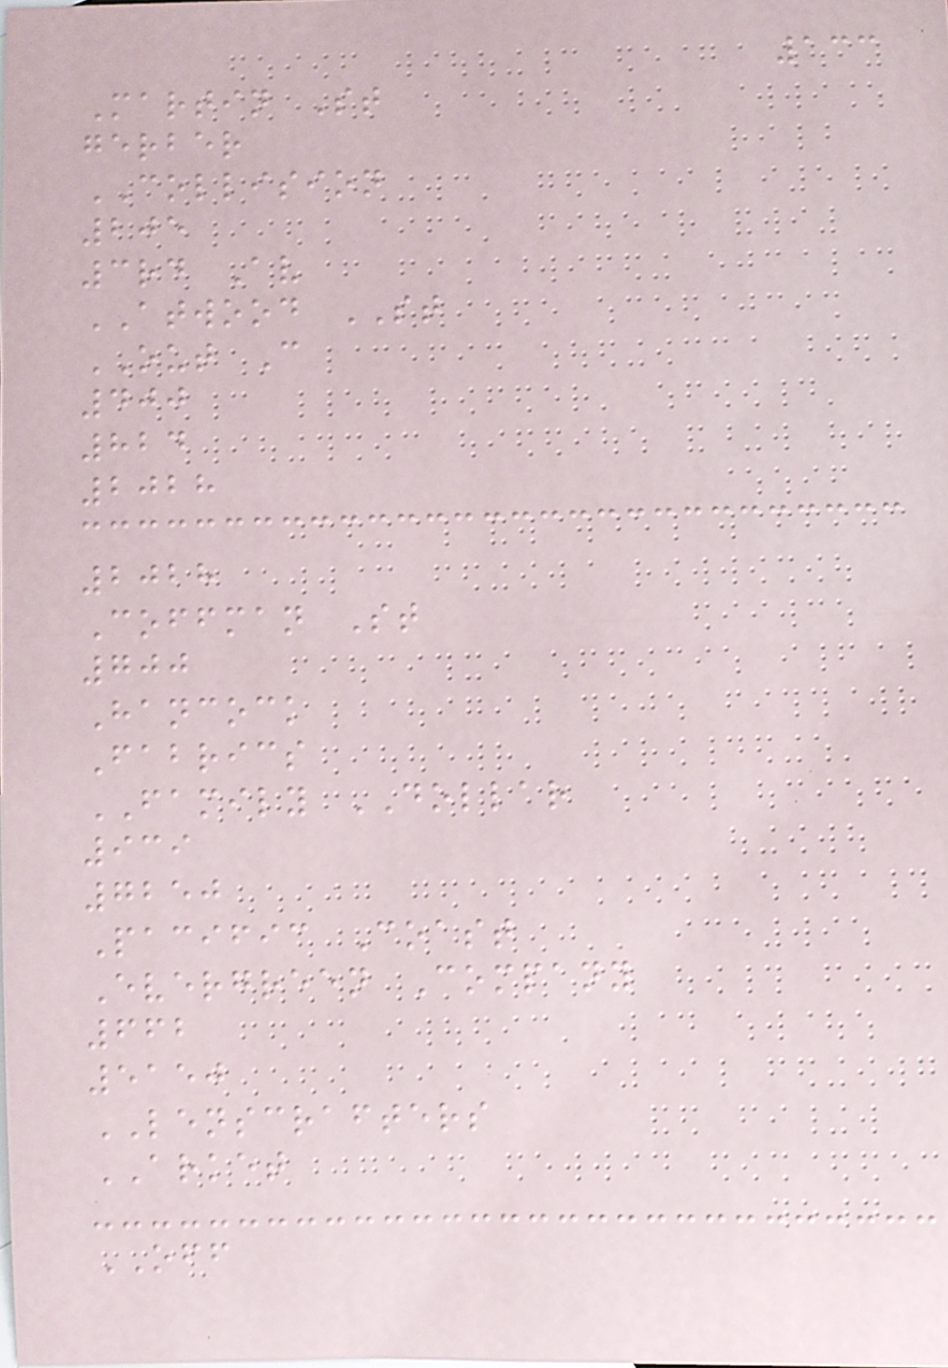133
Martin St
gerber
COLLISION
205
3rd Av
ATWOOD ST
OUT C
400
824
2028
2028
Coffman St
700
Hancock
Fabrics
FAMILY DOLLAR
939
7250
Pacific Coast
Evergreen Company
662
5150
LENSCRAFTERS
ARKET
OFF
